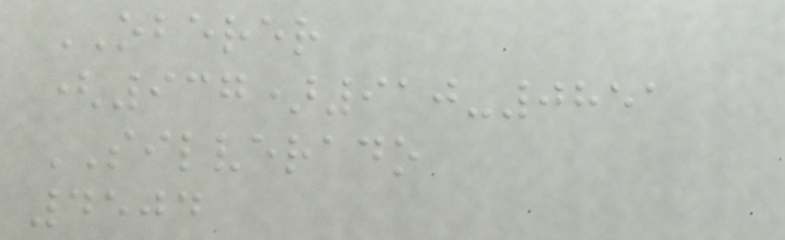OBERER
(937)910-0851
SILVERADO
4504
